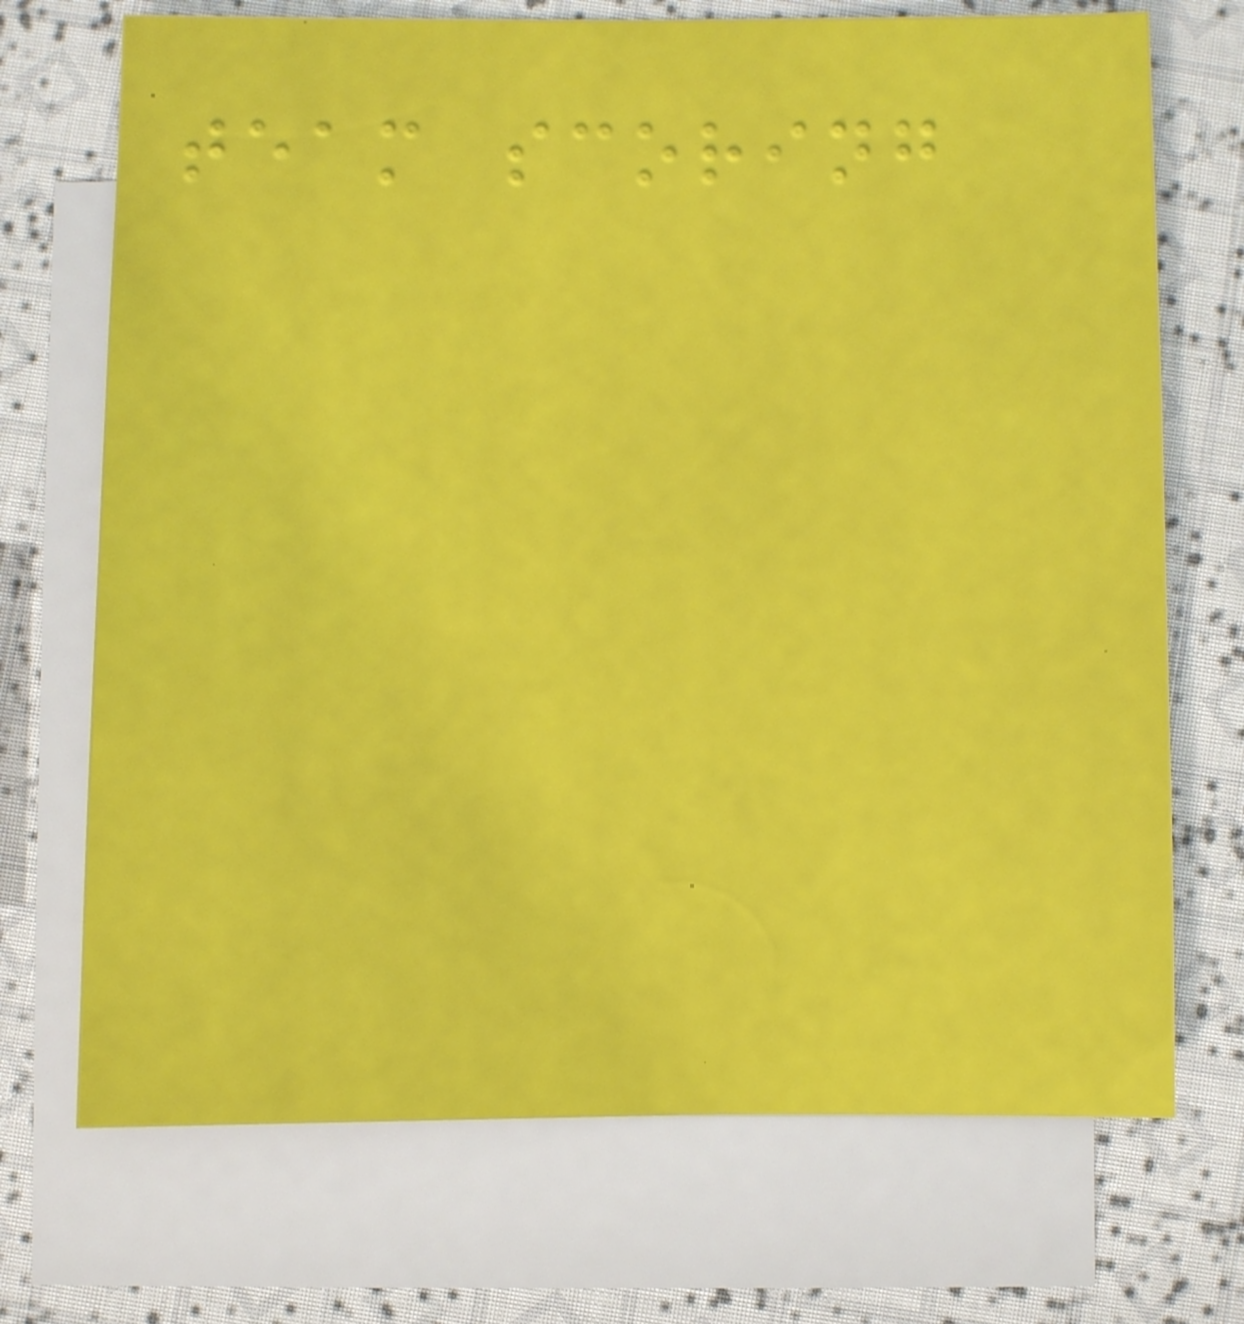team scoring
